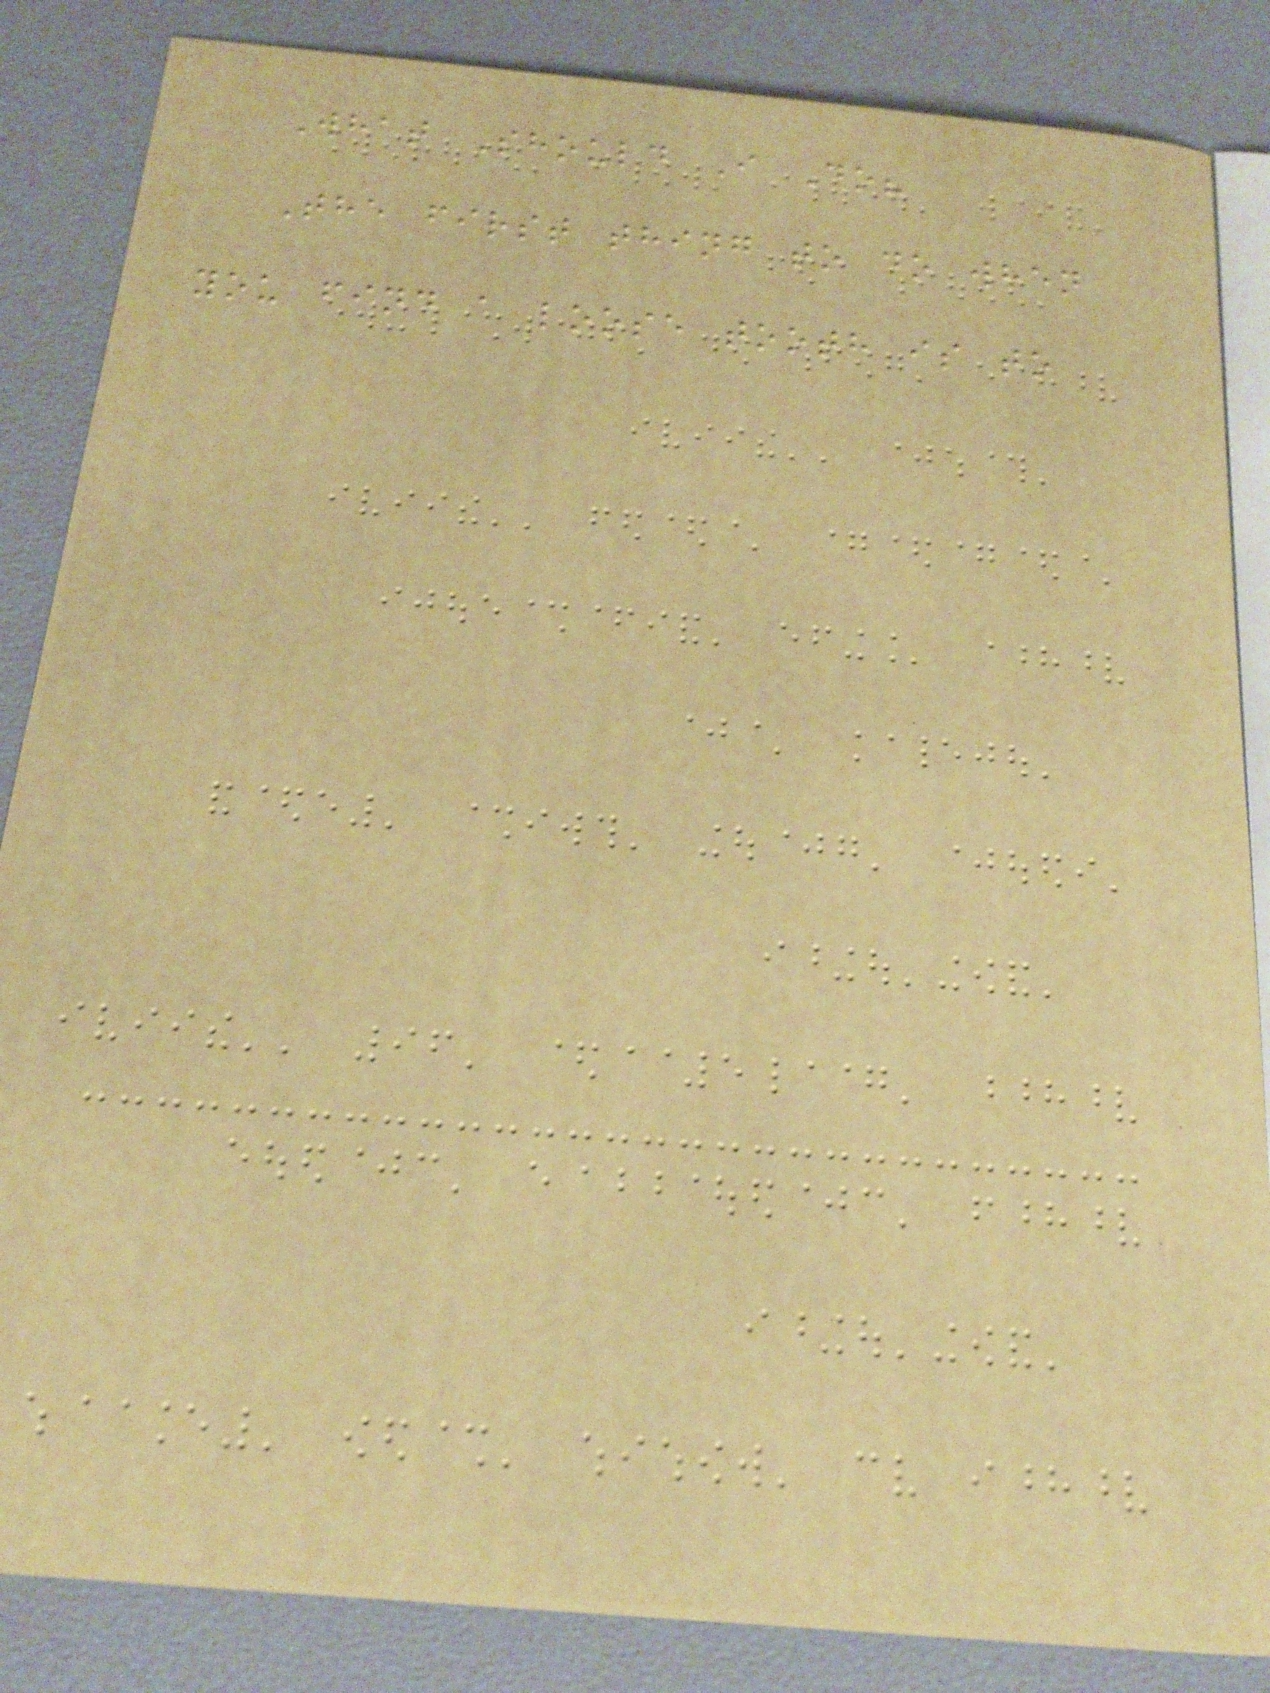What Should I Do?
The first thing to do when
you find a loose tooth is to
